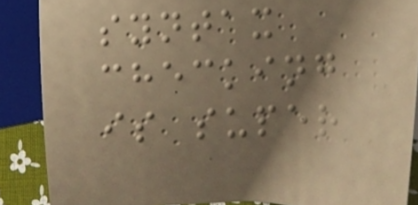syntax
checking
is super
